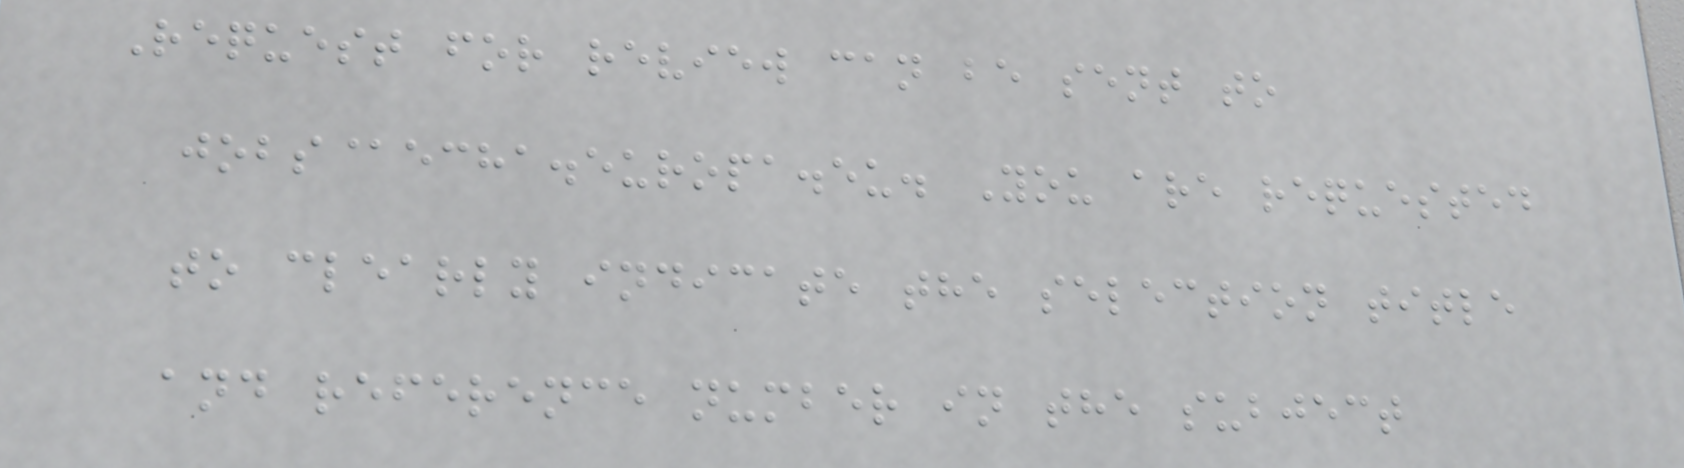Request for review can be sent to
jobs@echa.europa.eu. You are requested
to clearly indicate the selection title
and reference number in the subject
